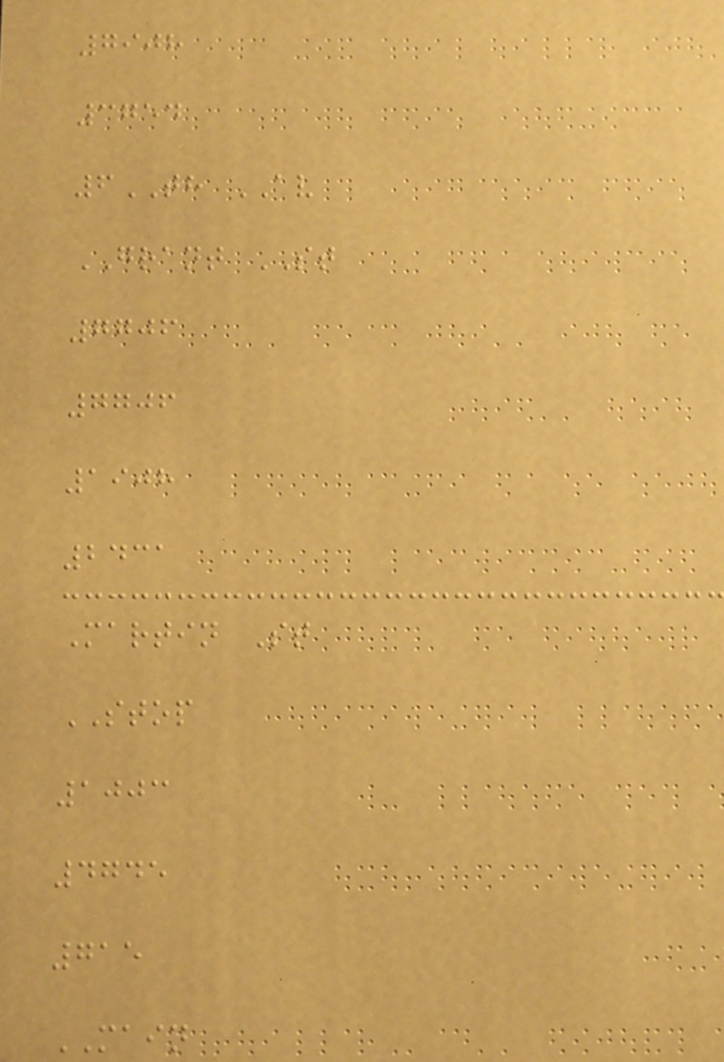7908
3754
6TH AV
GRANT ST
7706
7706
1908
2431
Martin St
STOP
1003
4745
715
MAIN
